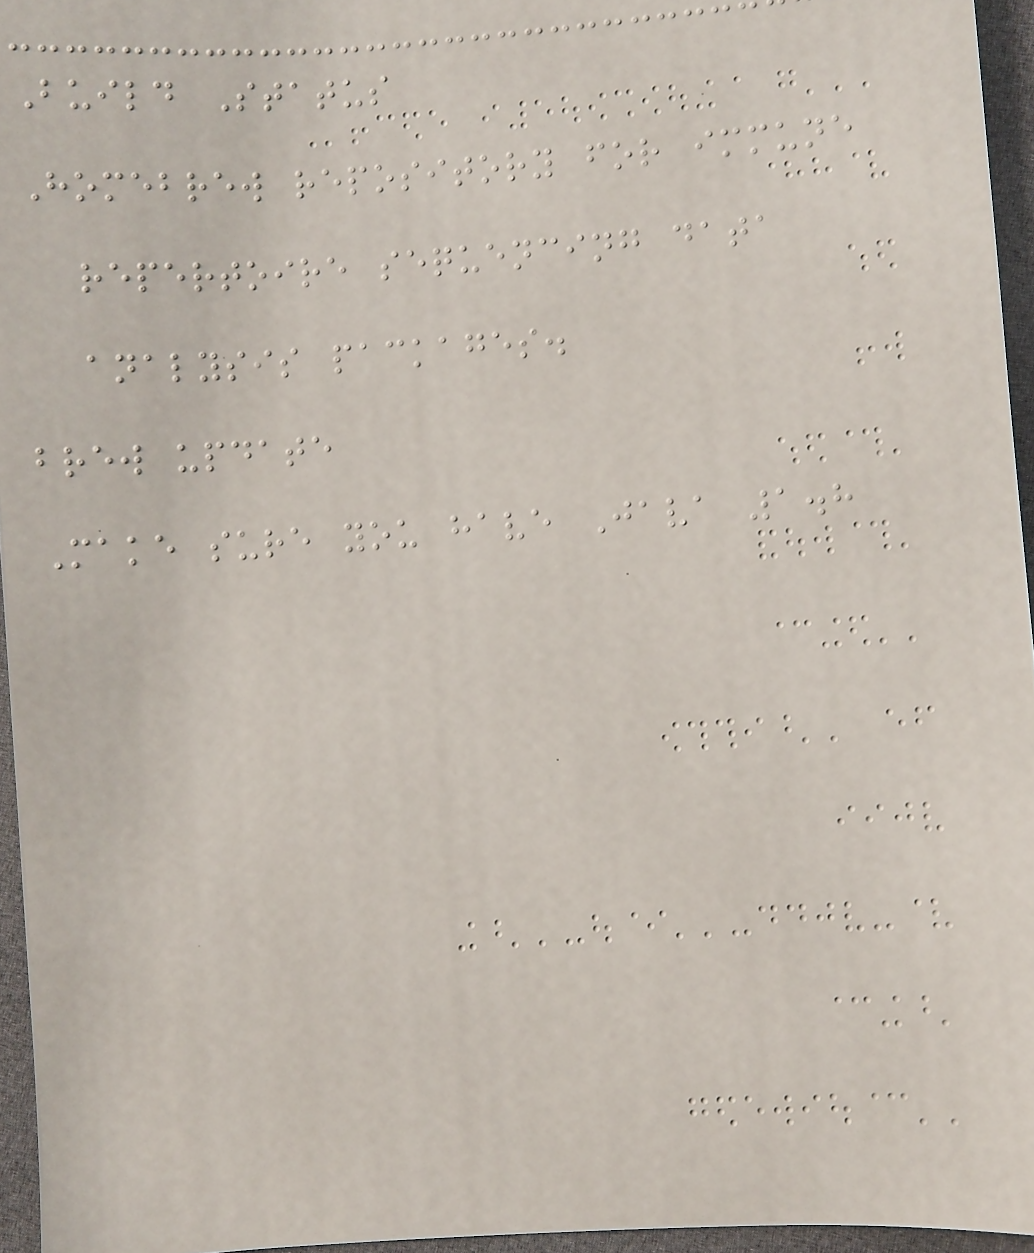Build Status
Homebrew repository for immune
repertoire sequencing data
analysis packages.
brew update
Make sure you have Java 1.8
